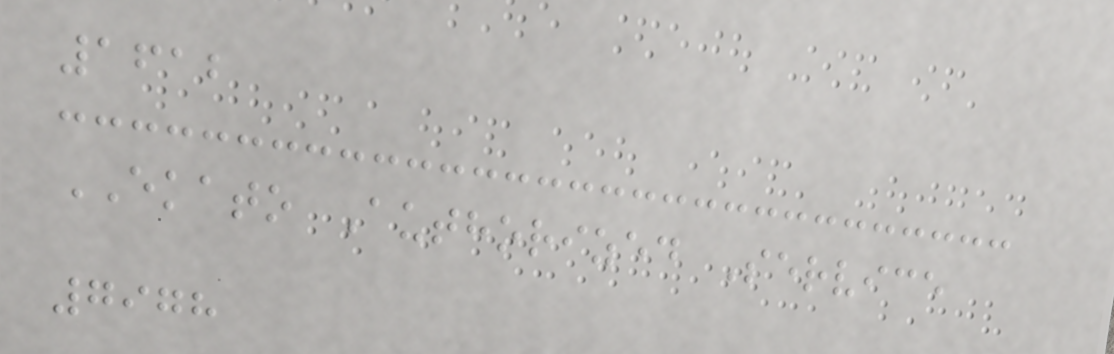1612
EKATO Authorized Service
7978
